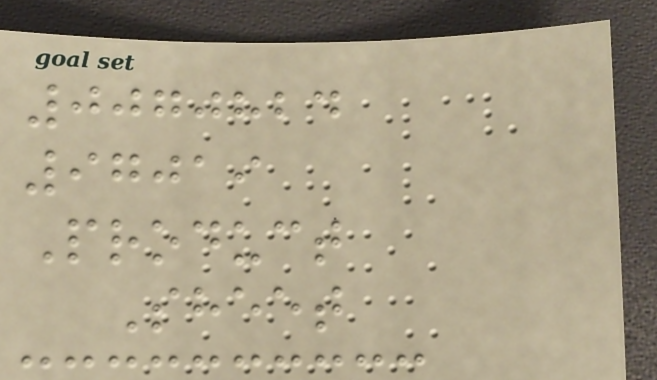0070824
97019
Product
Sheet
